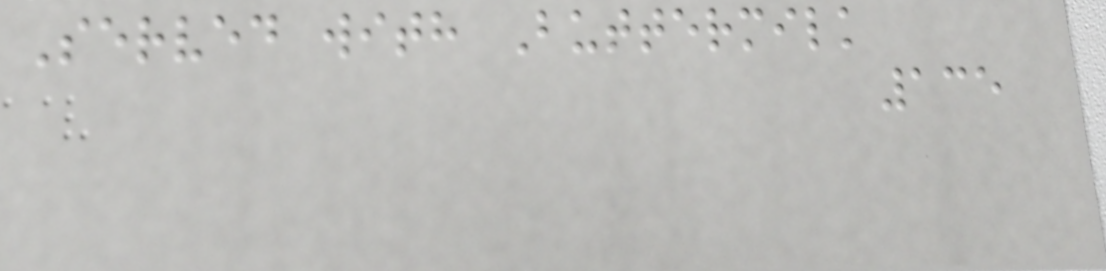Served with Buttermilk
135
